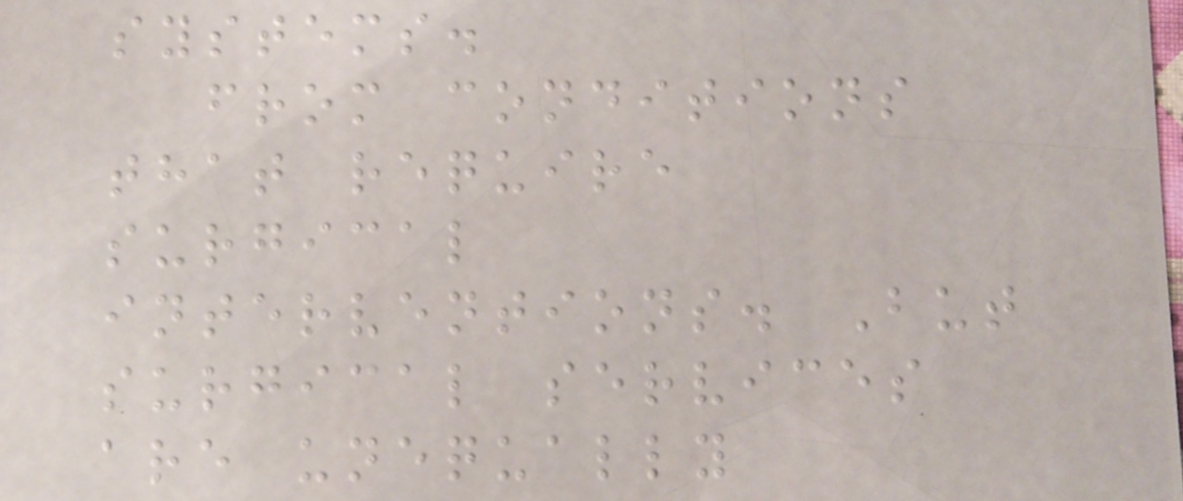systems.
from conditions
that require
surgical
interventions. But
surgical services
are unequally
